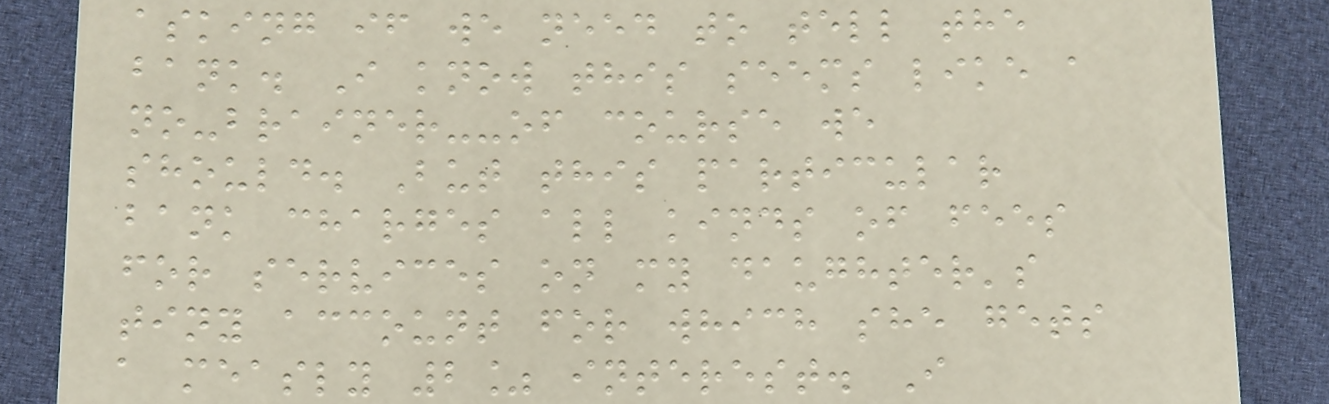asking if we need to tell the
bank. I know this seems like a
no-brainer--of course we
should. But this particular
bank charges all kinds of fees
for services on my daughter's
tiny account for which she gets
a measly 2% interest. I
